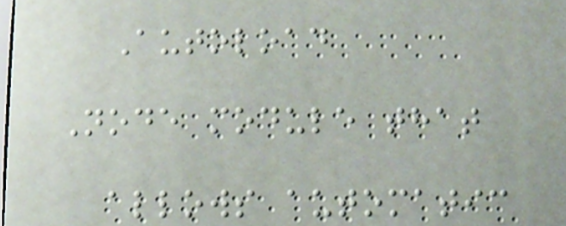Autoload
Node module that
allows automatic
